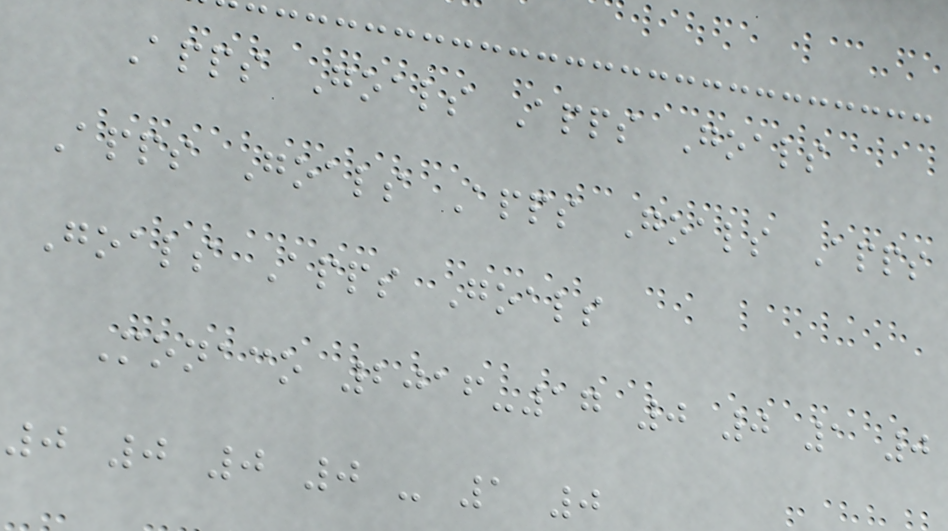Apps Goals Apps Goals
Apps Goals Apps Goals Apps
Goals Apps Goals
Monaco 2016-17 0 0 1 0
0 0 0 0 - 1 0
